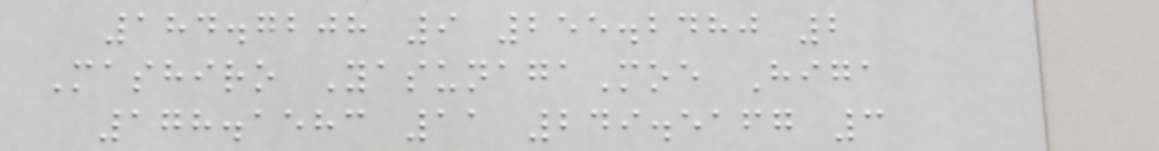184.7208 9 255.2480 2
Mashiro YasunagaMoe Higa
178.1583 11 249.5167 3
